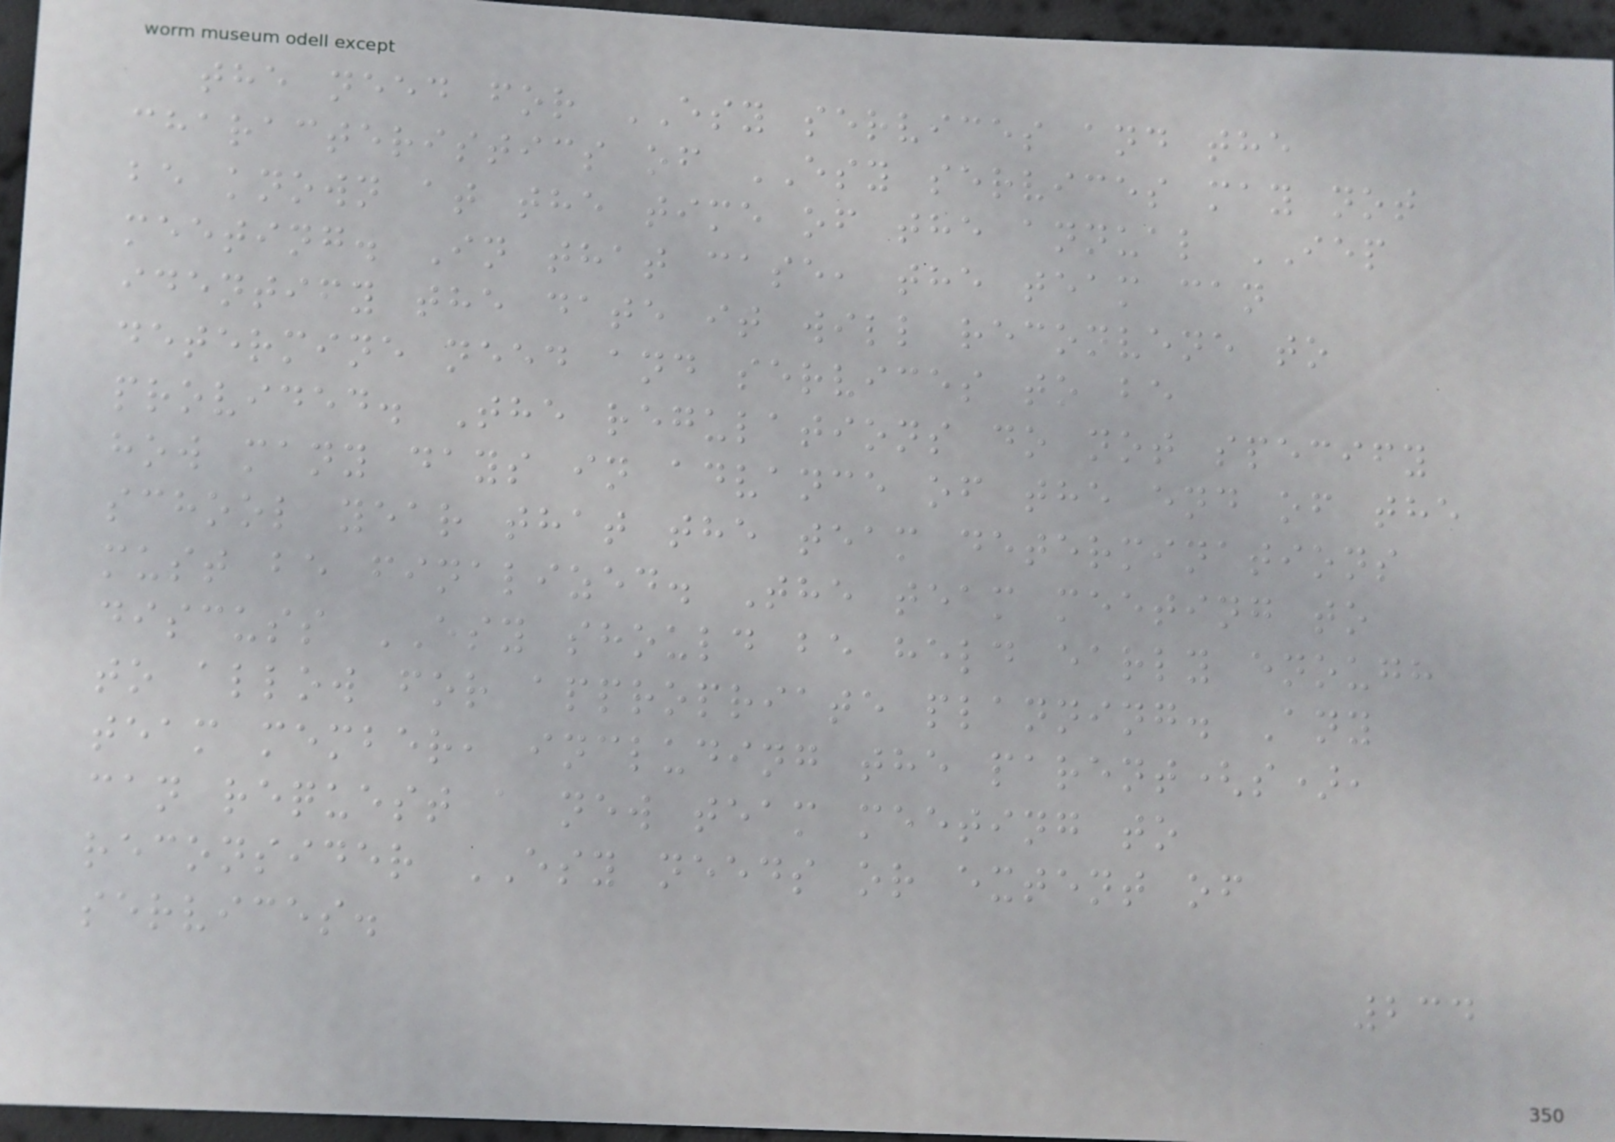the need for ESY services and the
characteristics of ESY services may not
be known at the time of the annual IEP
meeting. In that case, the team can
identify the date it will reconvene to
determine need and services to be
provided. The regulations do not specify
how many days in advance of the end of the
school year that the team determinations
must be finalized. The team meeting to
discuss ESY should be held early enough
to allow for appropriate planning. Any
team member, including the parent(s),
can request a new team meeting to
reconsider ESY needs or extent of
services.
234
